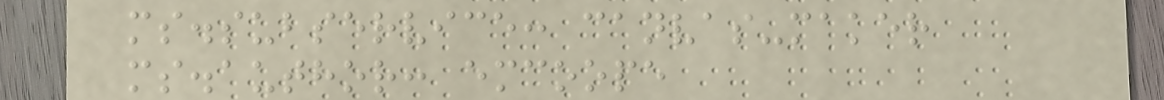ms.subservice: canvas-maker
ms.author: emcoope
